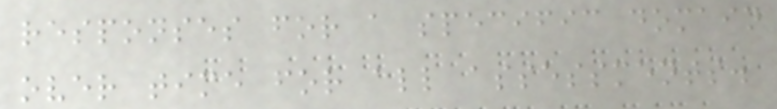responses for a specific domain
over time for all assessments.
